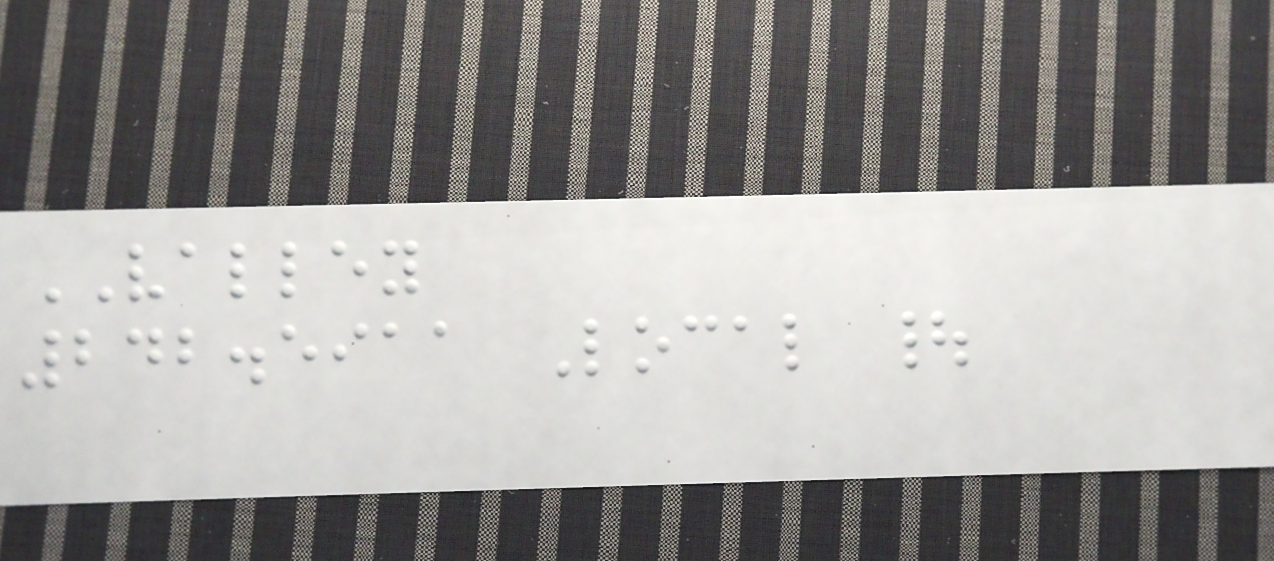VALLEY
242.5911 Local |
